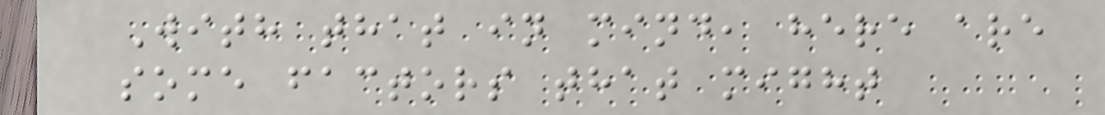With that in mind, here are
some factors that might
